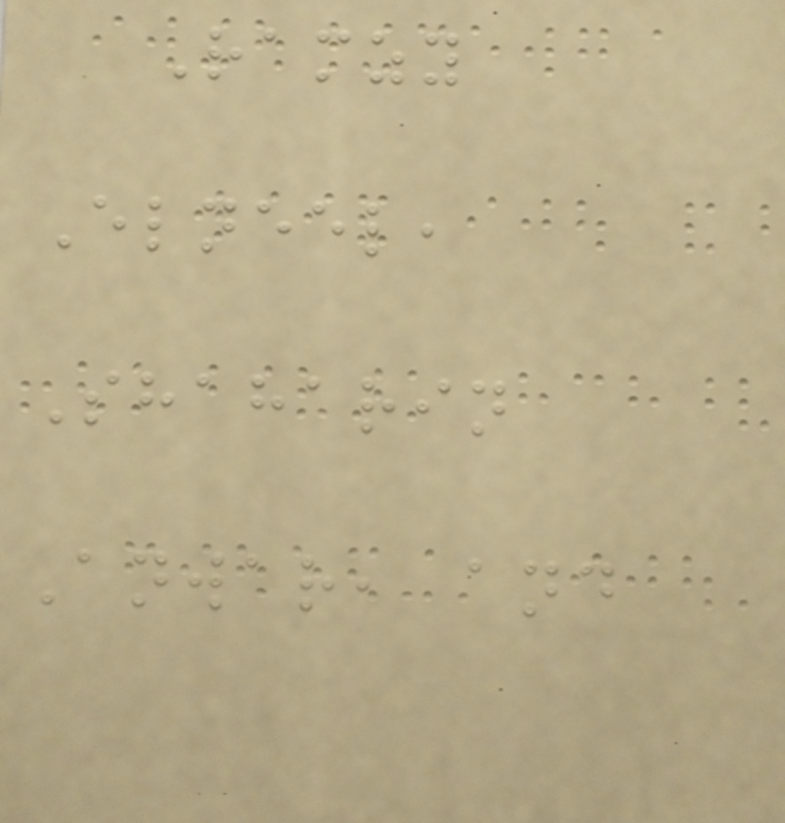Ramzy
Elneel,
Shaharin
Anwar, and
